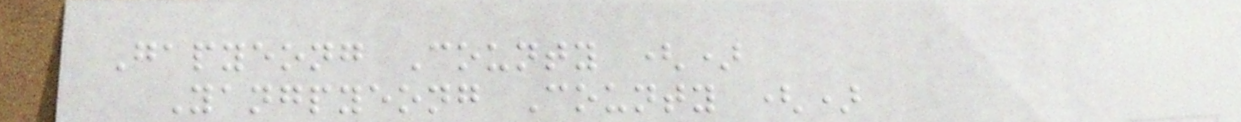Gapyeong County ()
Yangpyeong County ()
